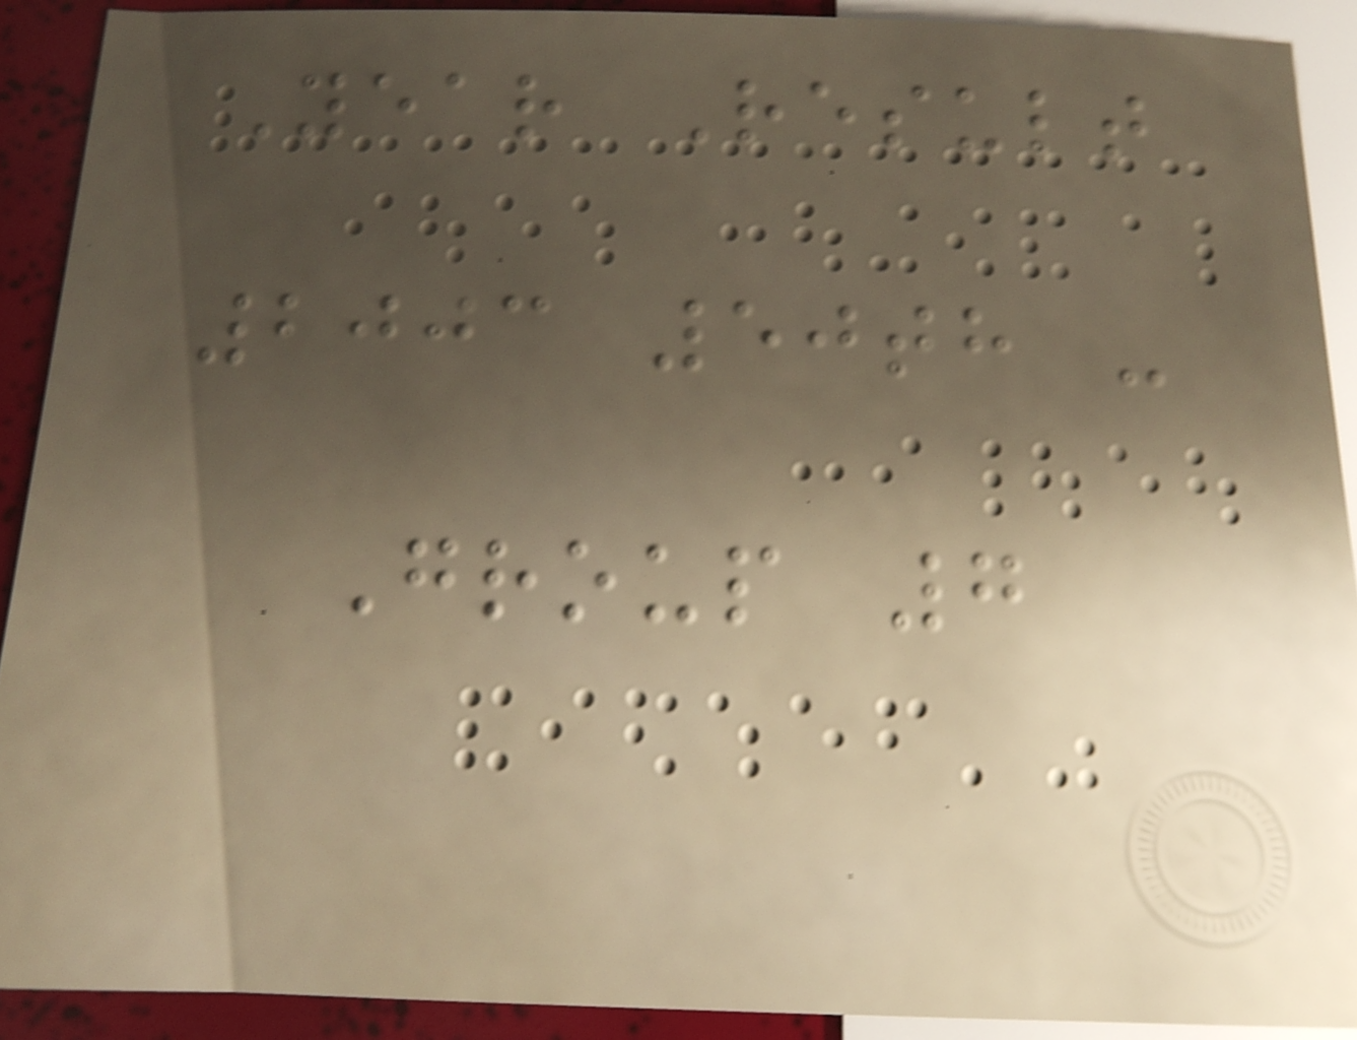Year Result
2003 50th -
Group 7
